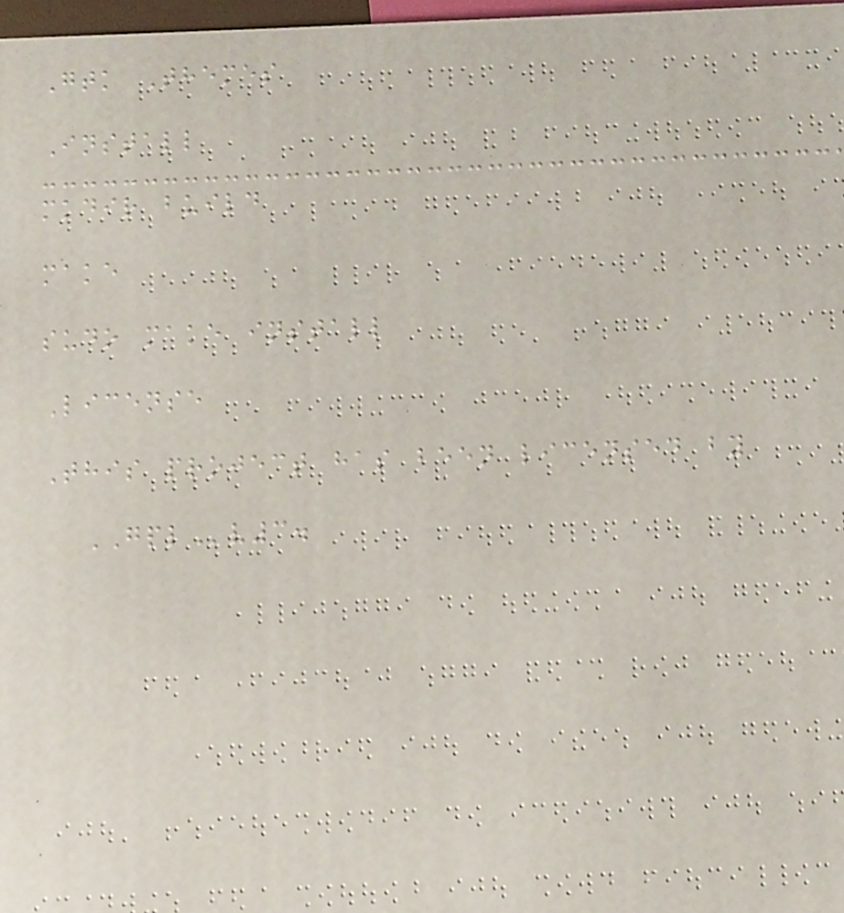Gtk Themes
Install
mkdir build
make
sudo make install
License
This project has been licensed by
GPLv3.
